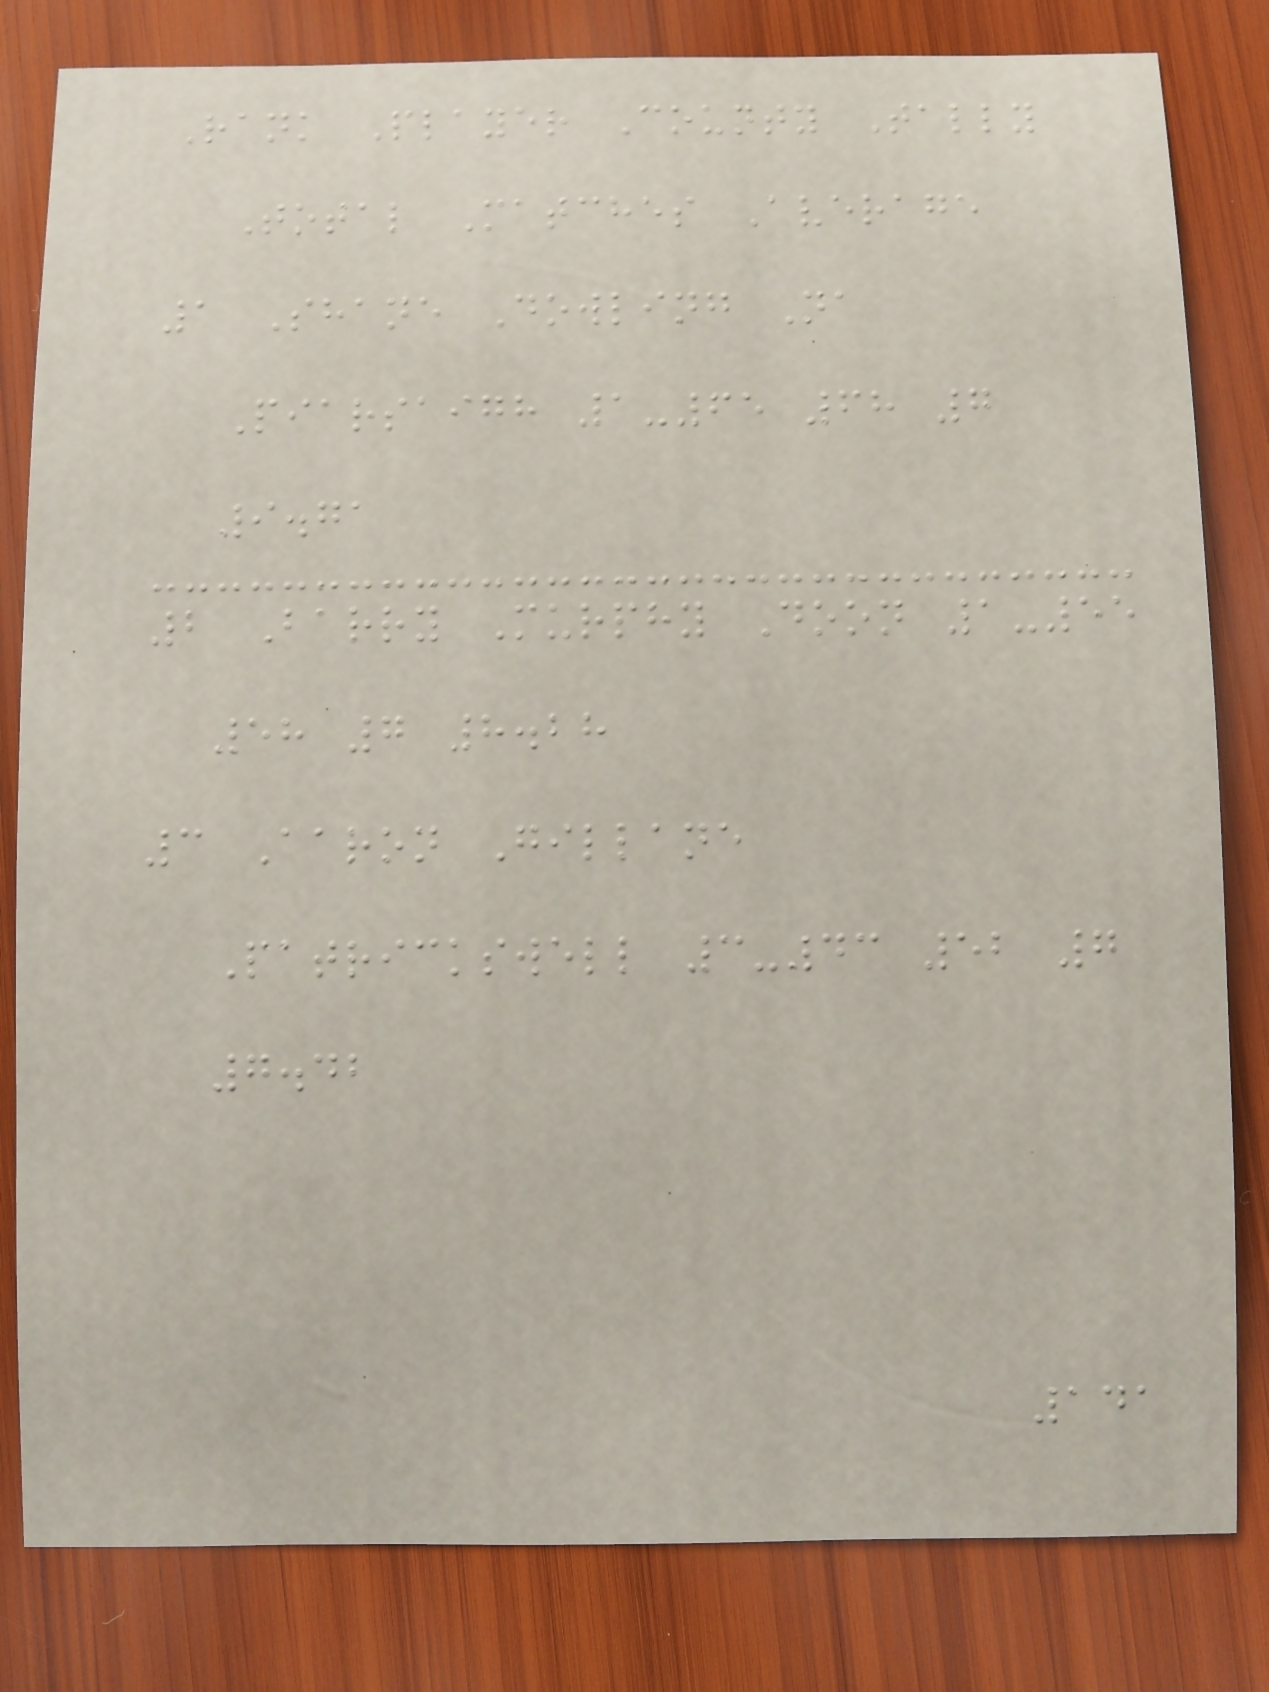Rank Player County Tally
Total Matches Average
1 Shane Dowling Na
Piarsaigh 1-65 68 7
9.71
2 Barry Murphy Doon 1-55
58 7 8.28
3 Aaron Gillane
Patrickswell 3-43 52 7
7.42
141
